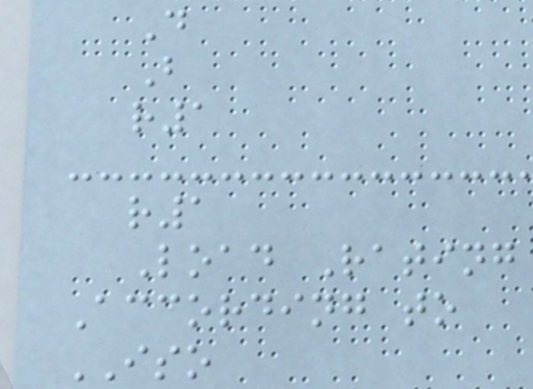D
B
r1
r1
Load Rating
According to
ISO
